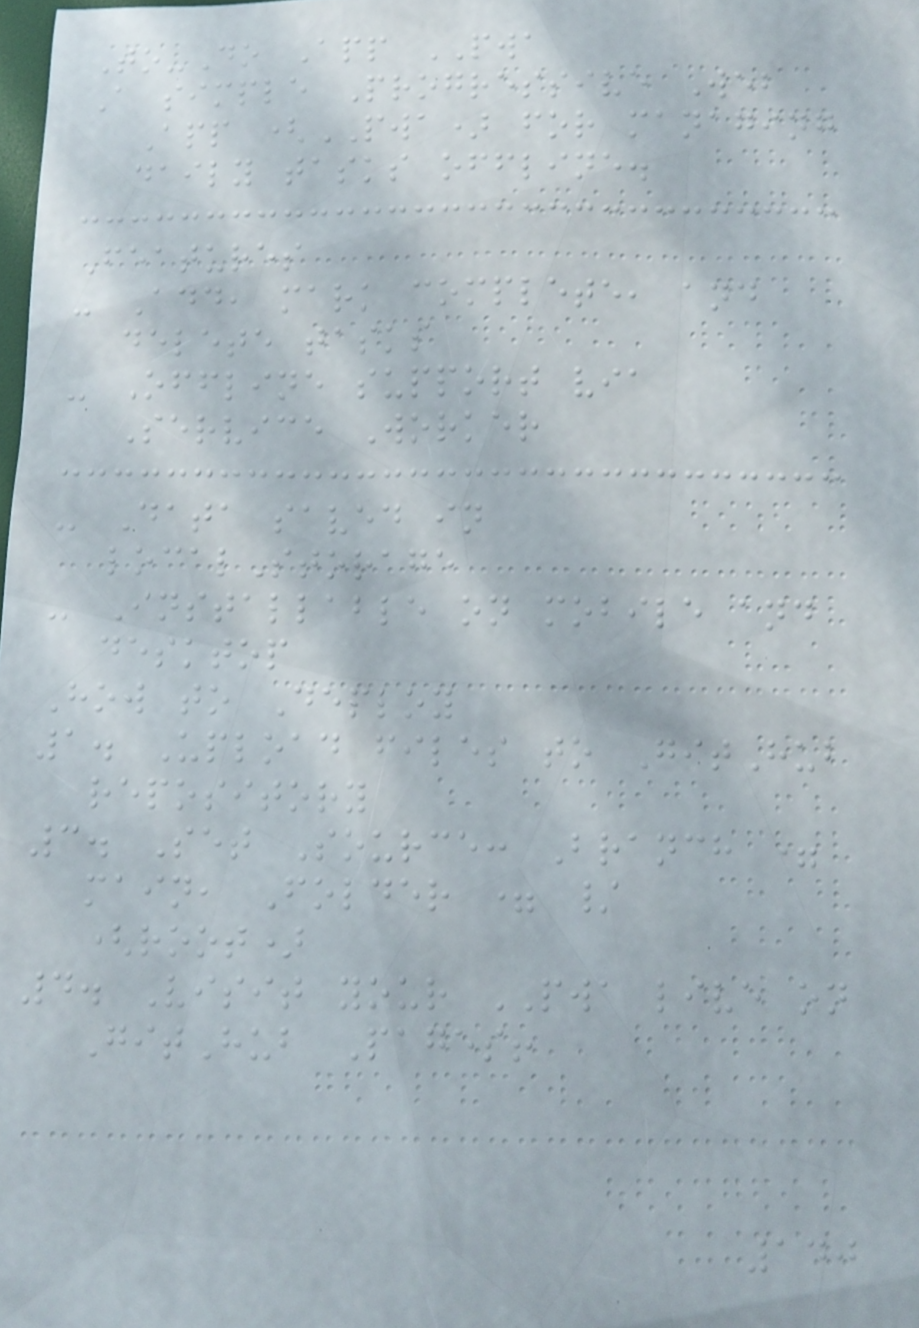To-Do App PWA
A simple Progressive Web
App (PWA) for managing
daily tasks offline.
Features
- Add, mark complete, and
delete tasks
- Offline support via
Service Worker
- Data saved in
localStorage
- Installable on mobile and
desktop
How to Deploy
1. Upload files to GitHub
repository
3. Set Source: Branch =
main, Folder = /
(root)
4. Visit your PWA live on
GitHub Pages!
140
